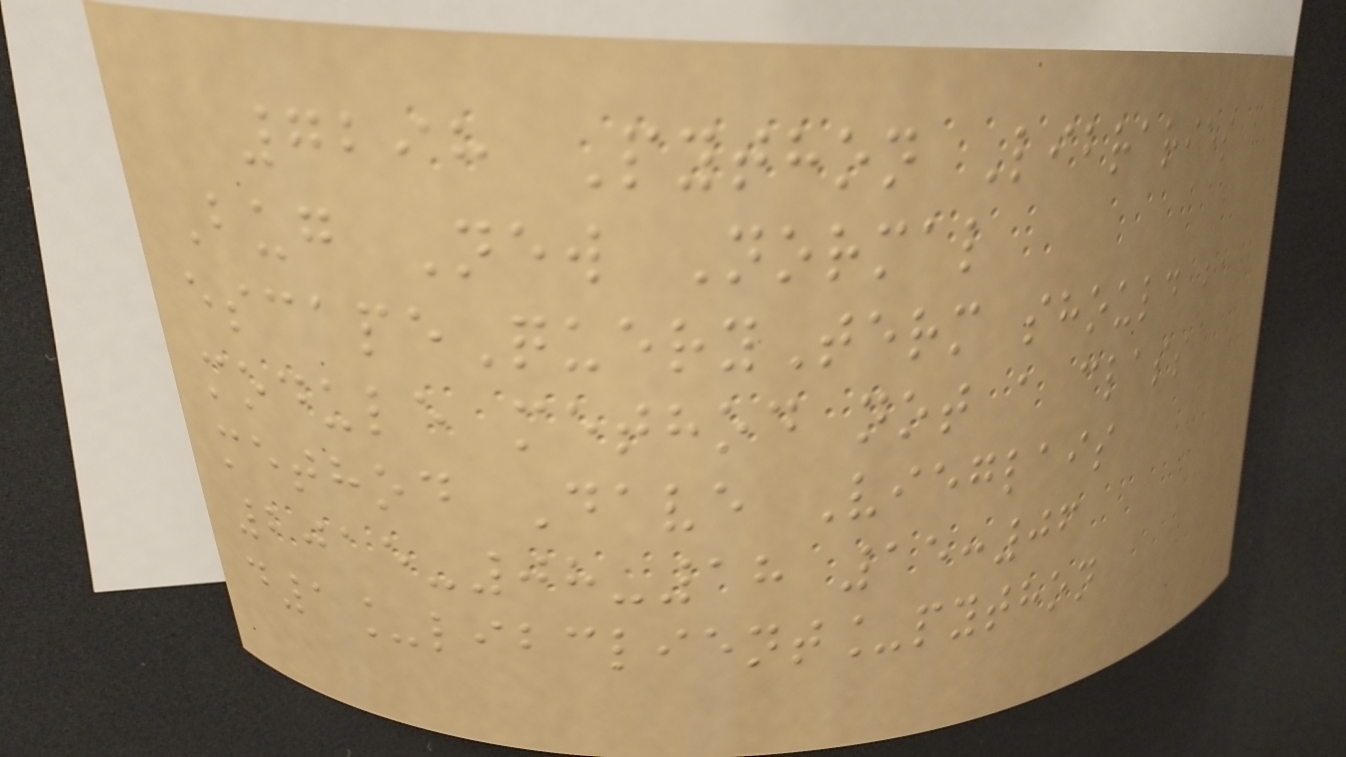7298 Python Libraries
Bug New Normal
escapeQueryTerm should be a
module method not a class
method Dave Vieglais
2015-08-18 15:06
d1_libclient_python
